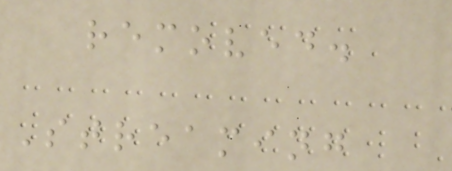removed.
Streaming
